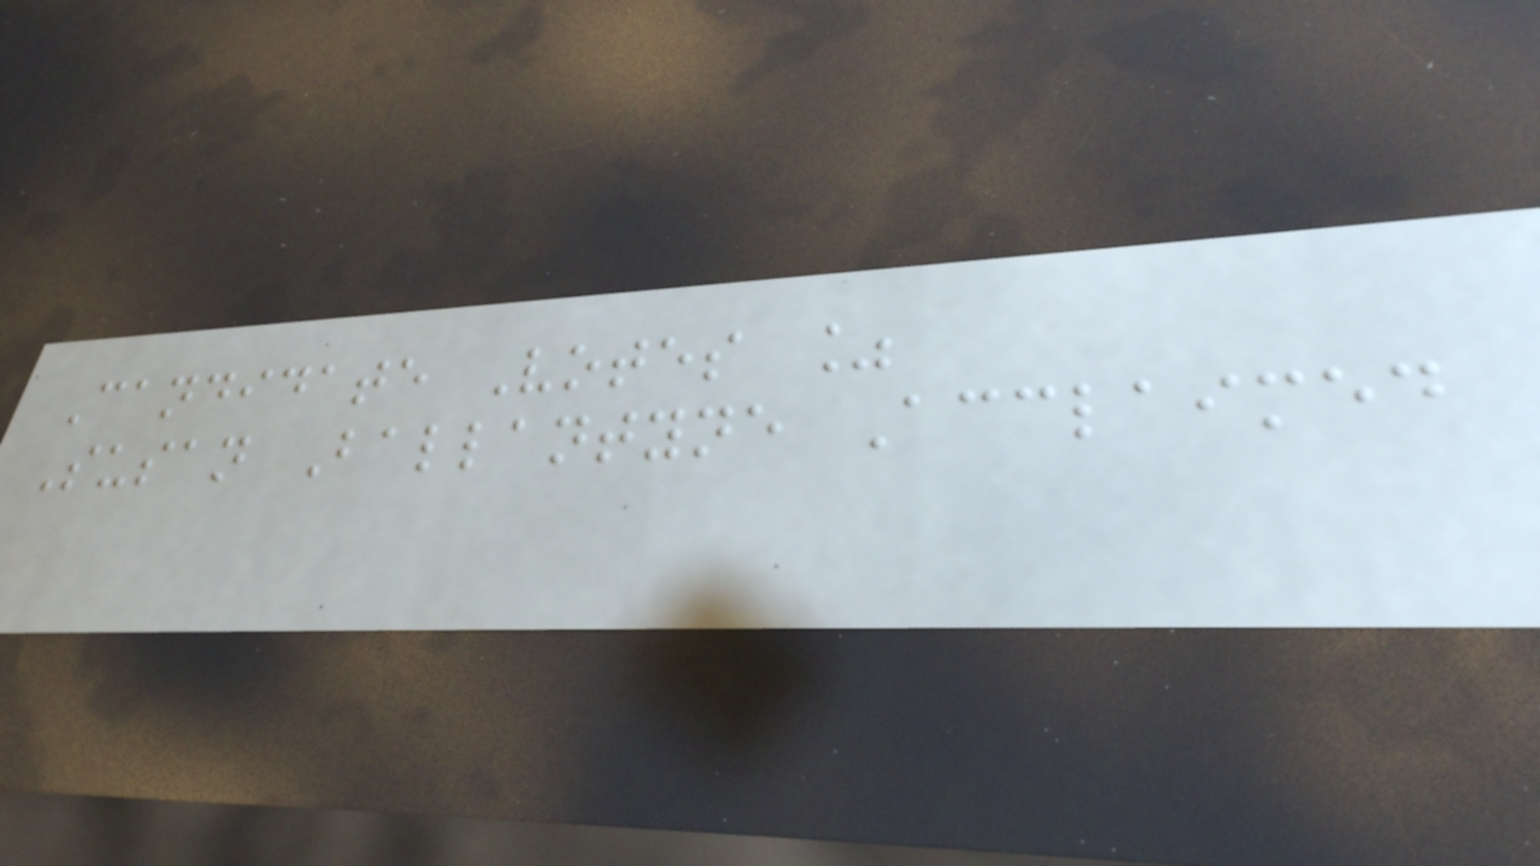Candidate Votes %
Susan Ballantyne Acclaimed
